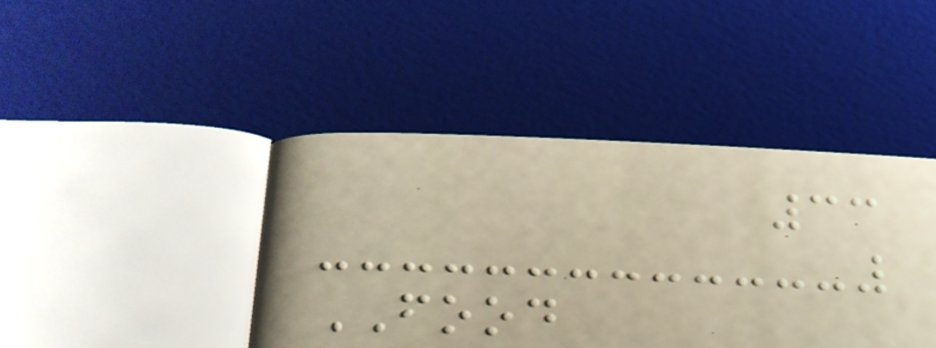33
FOOD
